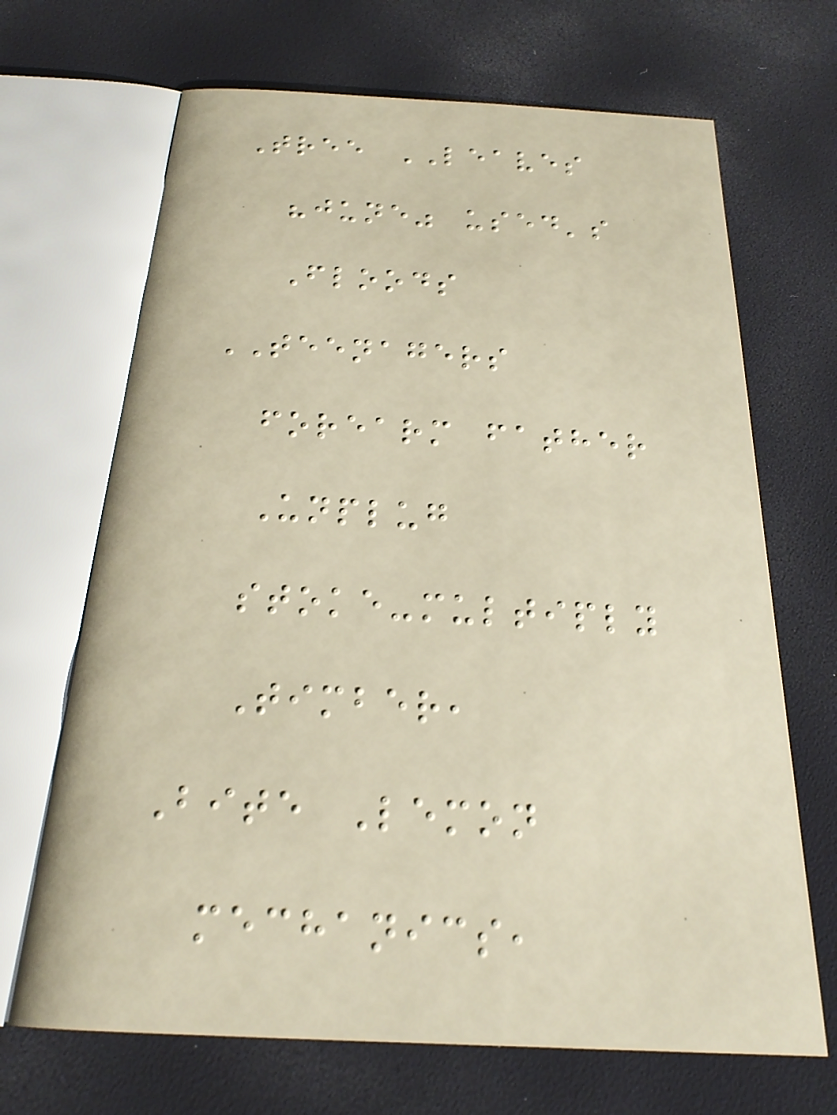Tree LEAVES
"june" used's
Floods
TEENAGERS
forearm father
Unplug
stoke-multiply
Timber,
Bite Lemon
mechanics,
